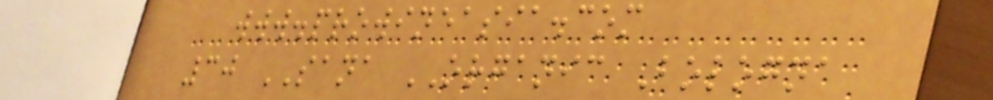www.prowineasia.com
30 SANA ORGANIC Bologna
